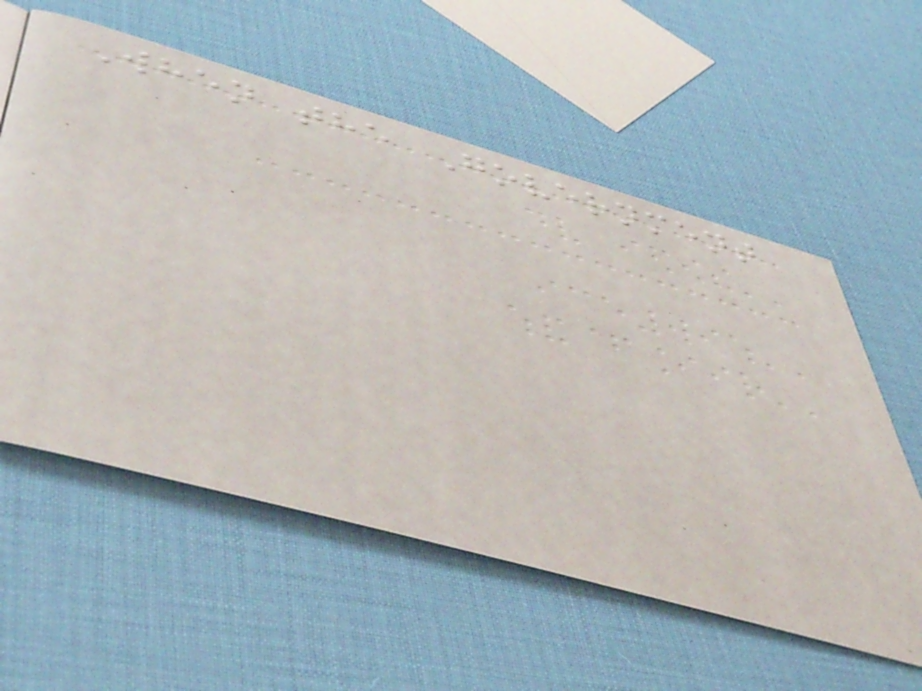When the Government
